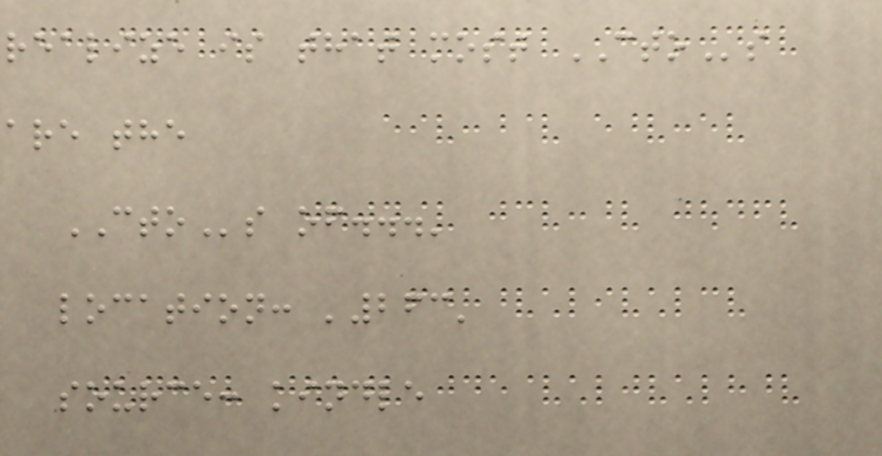realize is that most CTOs
are the
CTOs of...'
location: '263'
source: kindle
